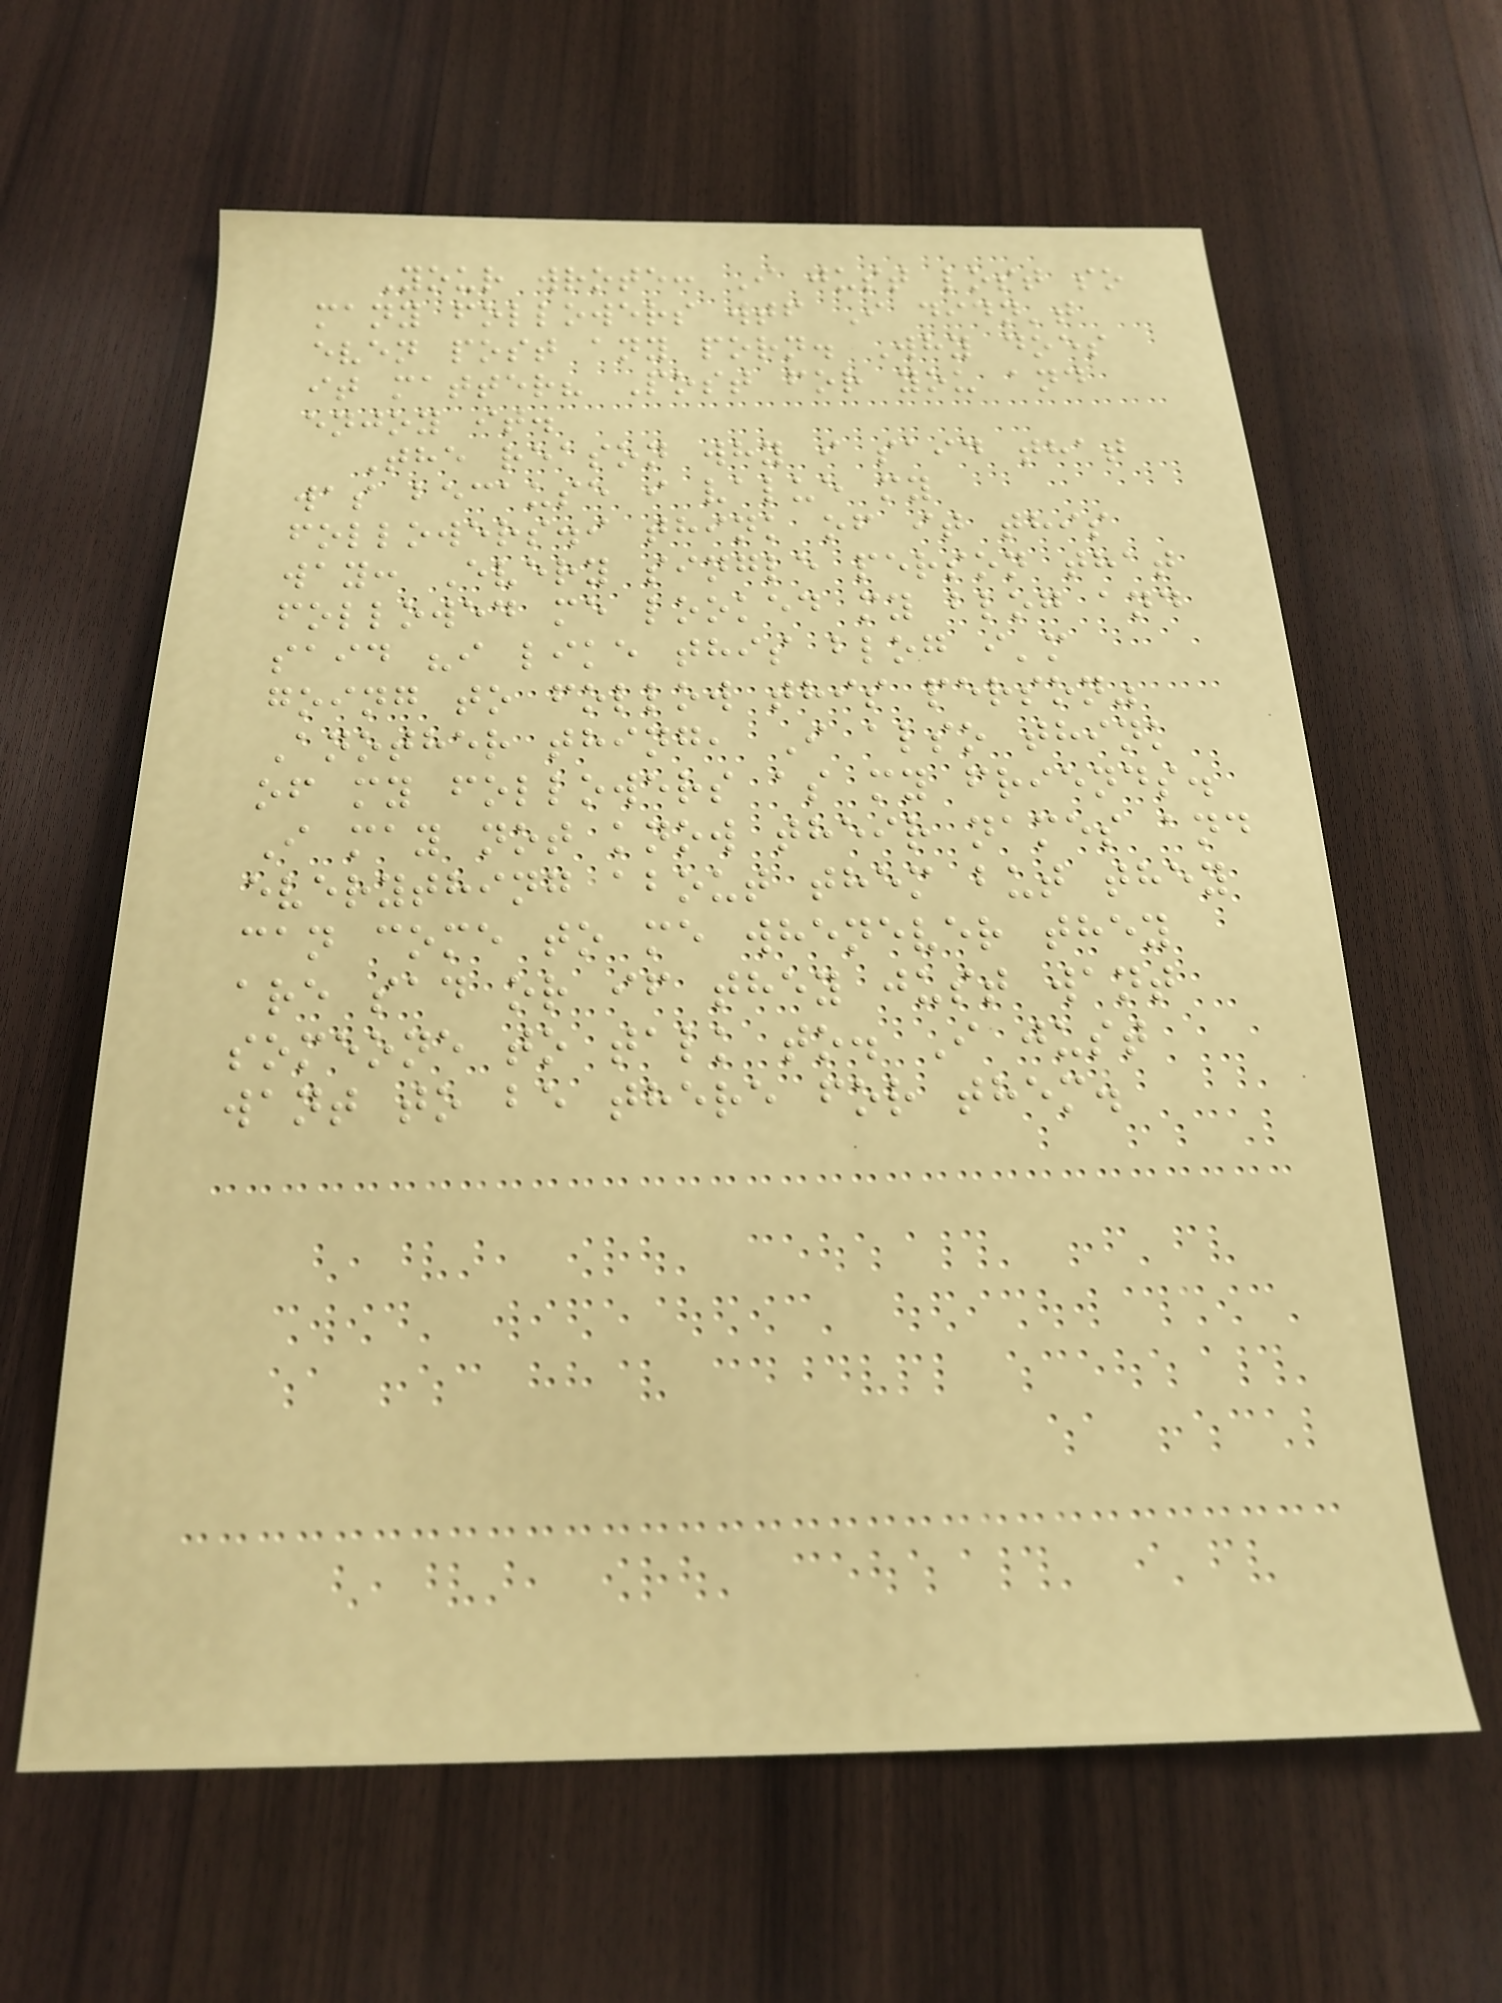Your wrote: I just lost so
many followers wtf I didn't
even post any porn. Why does
it matter? Post for you and
enjoy it.
The reason why i said that
was because i value my
followers.i think of it this
way: Every single person that
followed me looked my blog and
said "i like this blog i'm
going to follow this person"
Another thing, I also think
of my followers as my friends.
I may not know their names and
everything about them but they
can come to me whenever they
are sad or if they just want
someone to talk to. I just
want to be there for them.
